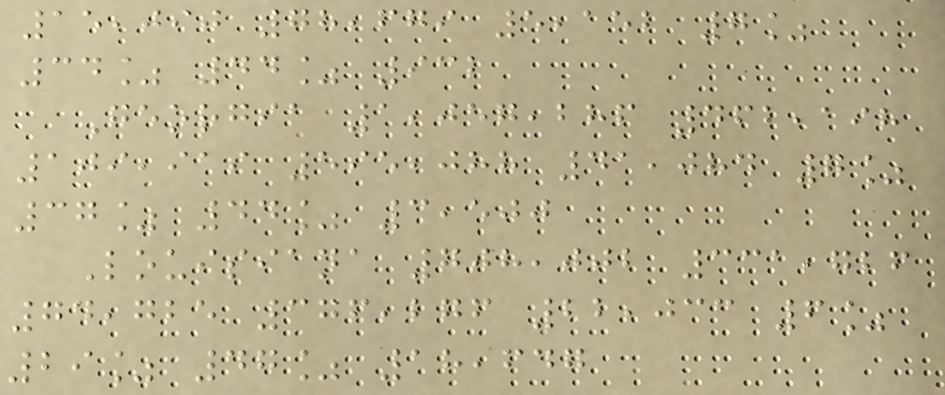15,090 78,679 5,152 7%
34% 44% 932
Georgia 1,057,286 462,198
109,919 595,088 41,084 7%
37% 44% 3,500
Louisiana 708,002 331,726
74,725 376,276 22,033 6%
29% 47% 18,647
